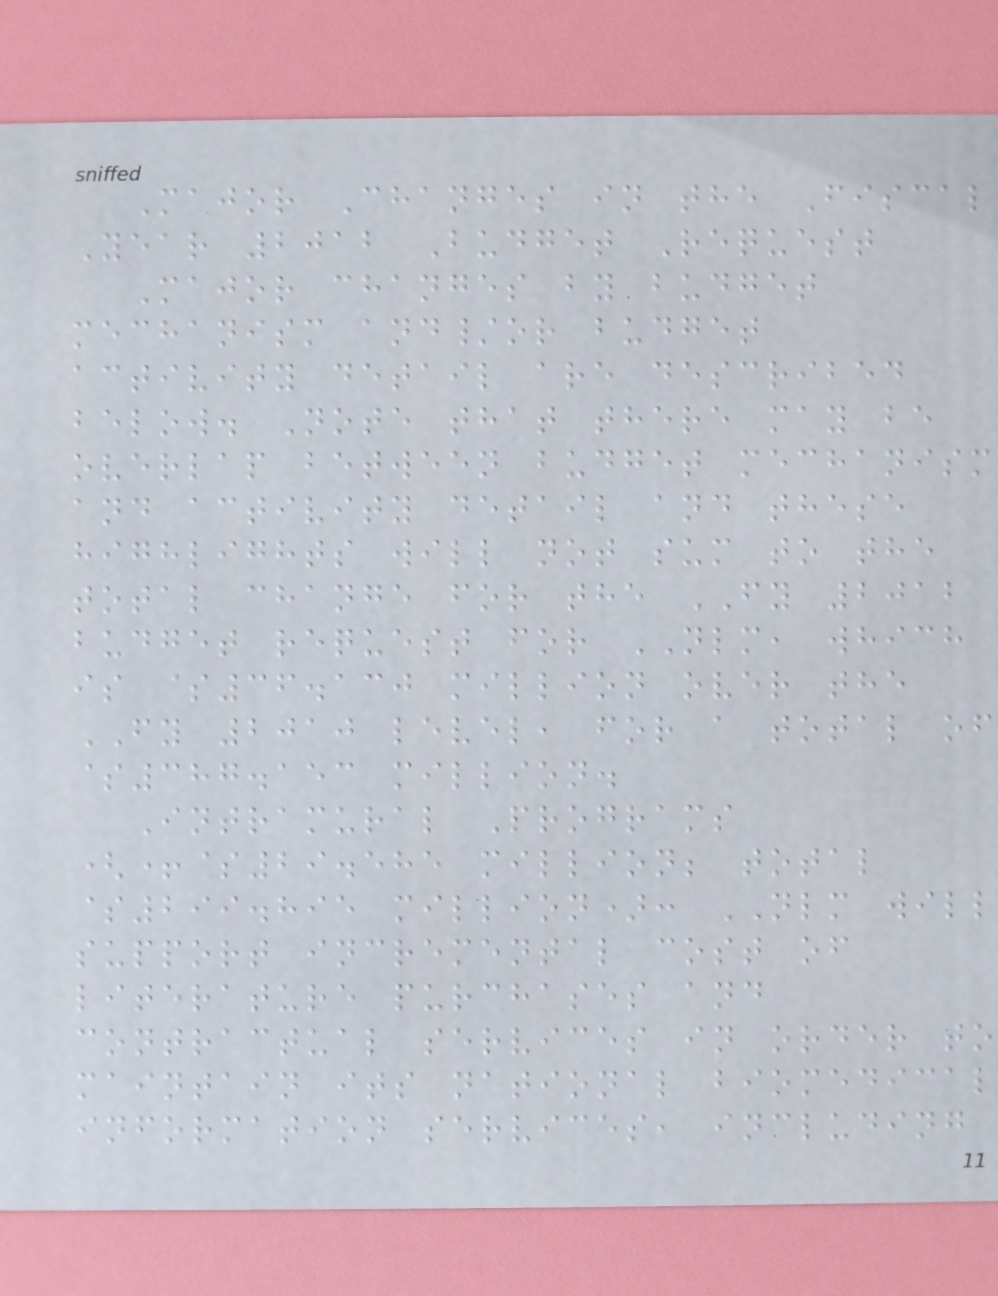Major Changes in the Fiscal
Year 2012 Budget Request
Major changes by budget
mechanism and/or budget
activity detail are described
below. Note that there may be
overlap between budget mechanism
and activity detail and these
highlights will not sum to the
total change for the FY 2012
budget request for NLM, which
is $36.130 million over the
FY 2010 level, for a total of
$387.153 million.
Intramural Programs
(+$29.585 million; total
$299.895 million): NLM will
support incremental cost of
literature purchases and
contractual services in order to
maintain its national biomedical
information services, including
